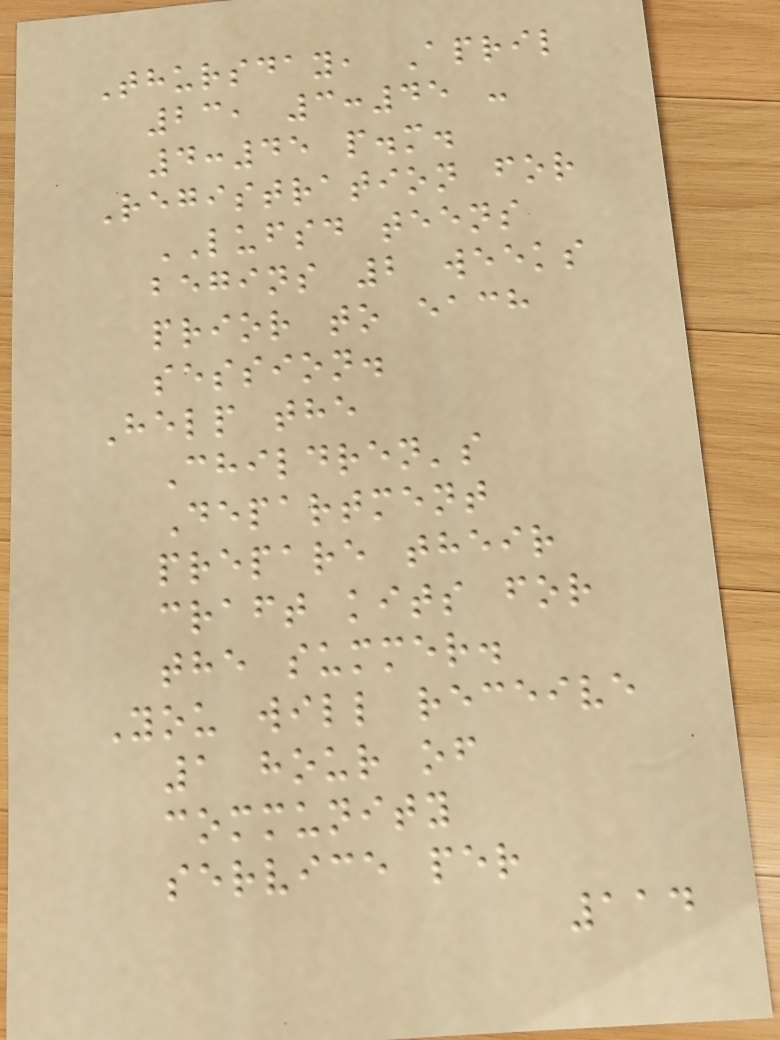Thursday, April
23, 3:45 -
4:45 p.m.
Registration for
LUFSD teens
begins 2 weeks
prior to each
session.
Help the
Children's
Department
prepare their
craft kits for
the summer.
You will receive
1 hour of
community
service per
114
